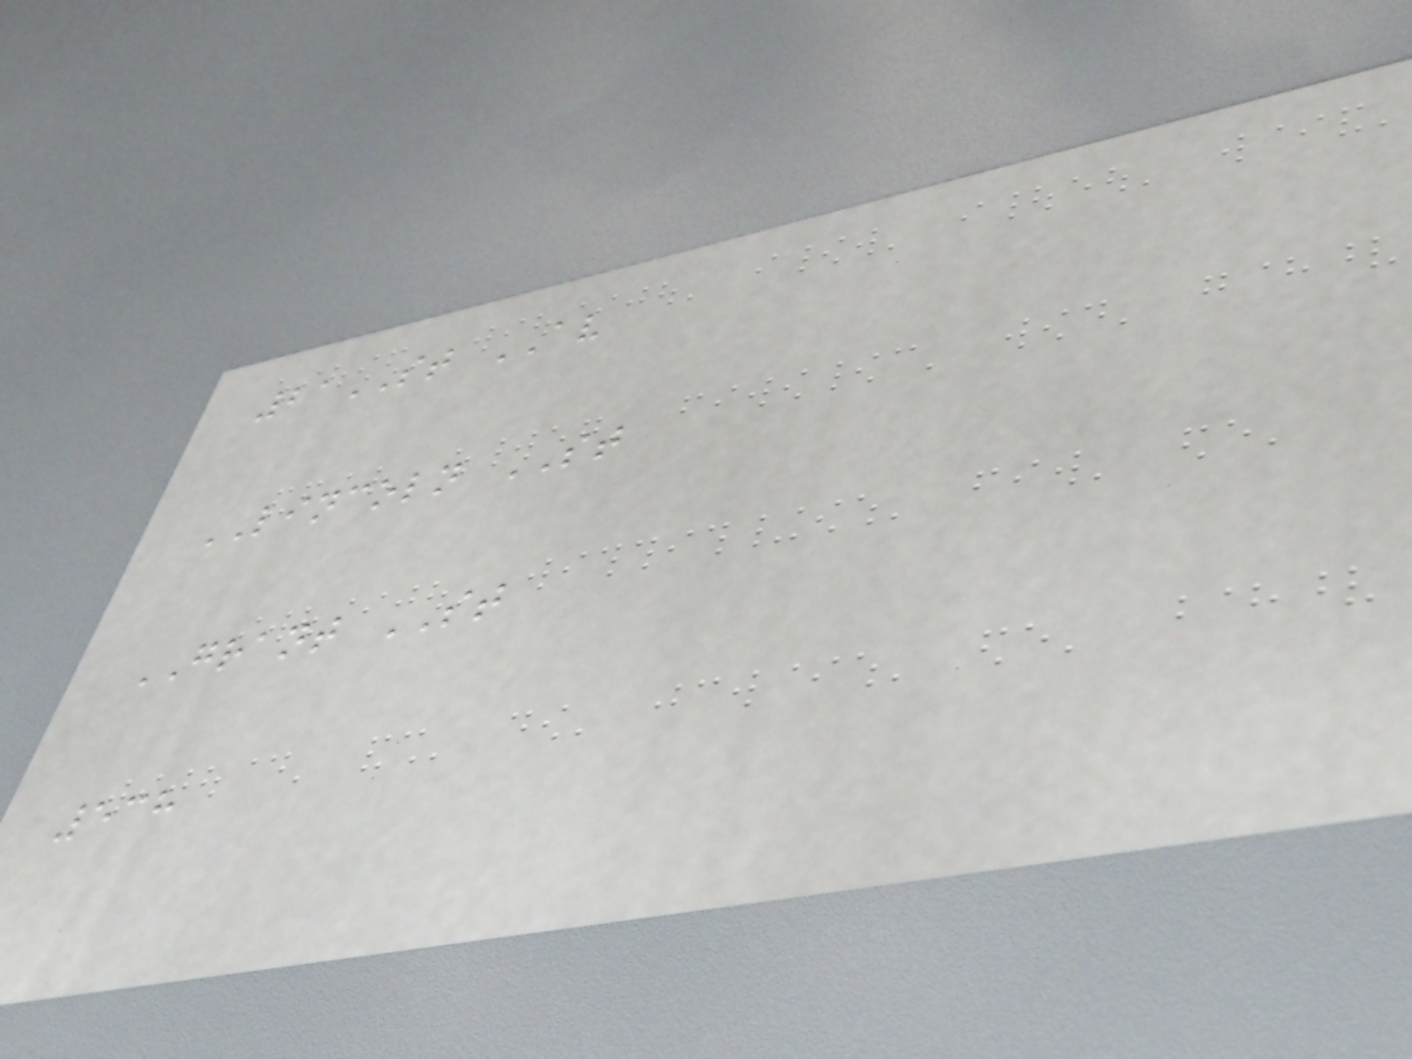21ST AV
LINCOLN ST
GRANT ST
538
